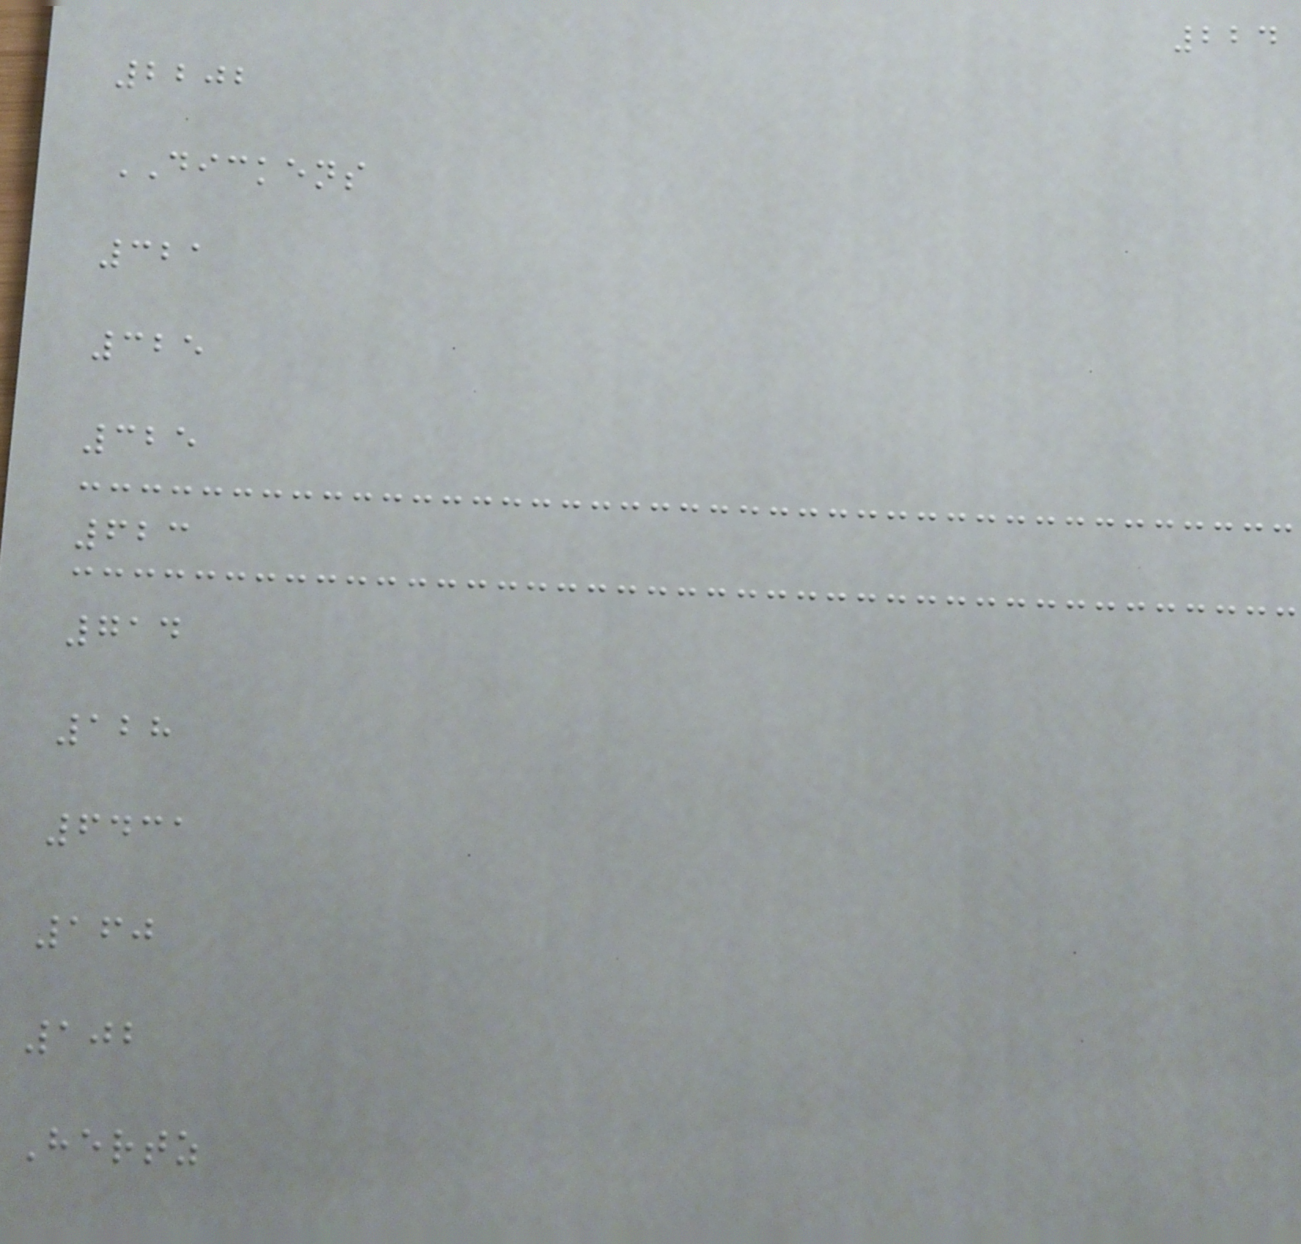224
2202
DICKENS
321
325
325
623
714
128
6431
160
102
Hertz
